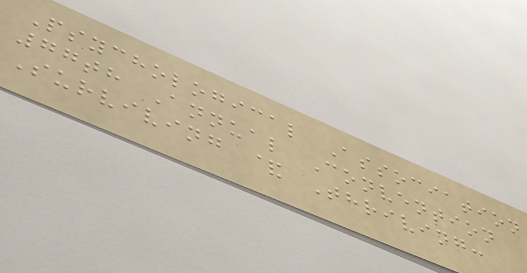Psychological Association
77th Annual Convention
Surviving & Thriving:
